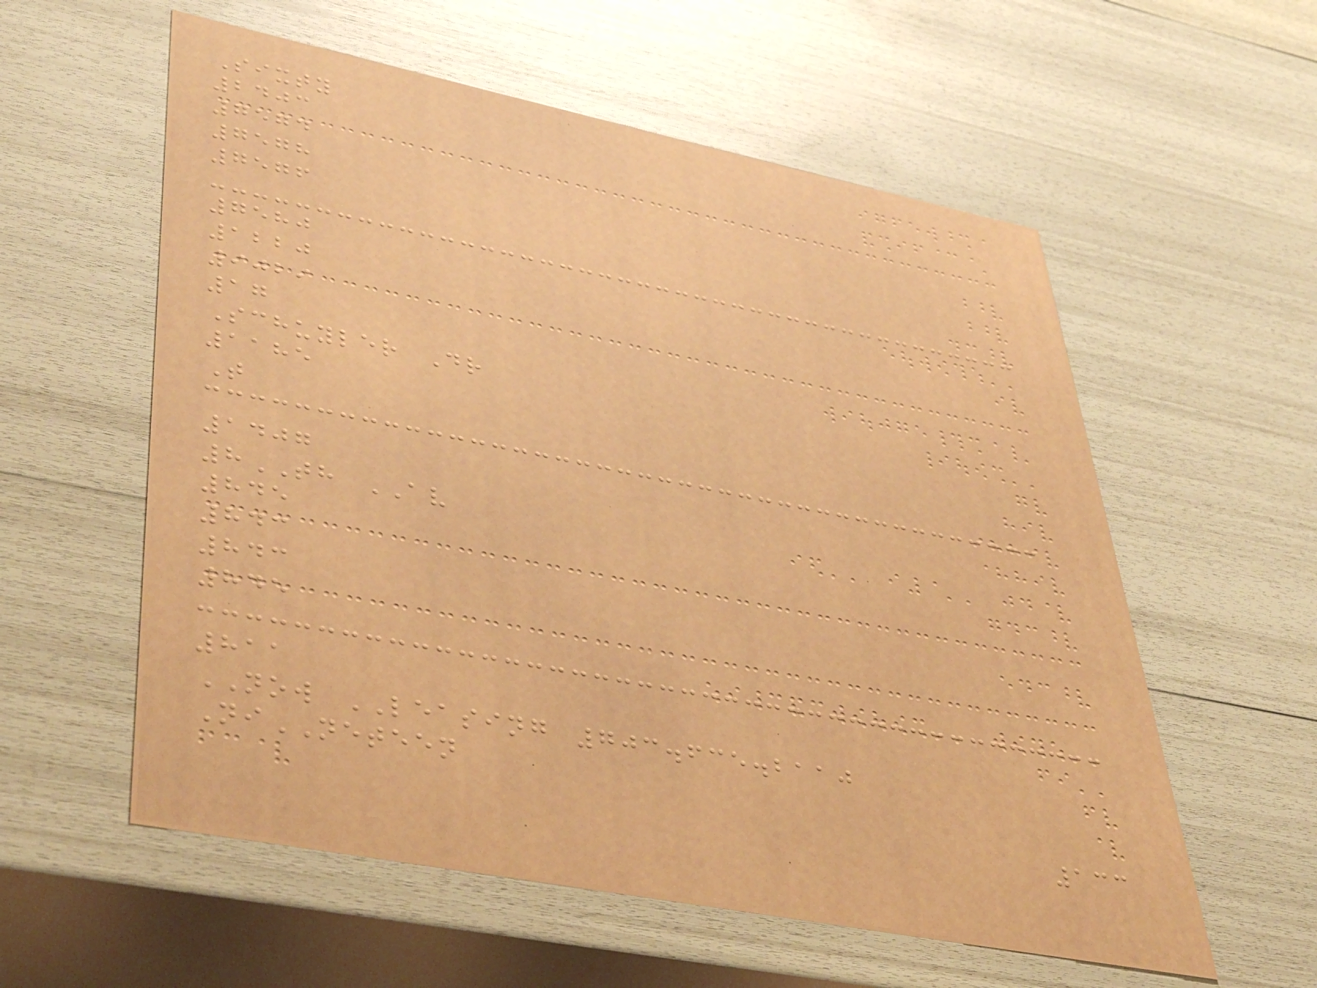Sixty
2403
7574
7578
7576
7580
1220
9029
17
Schuyler Dr
1185
T
1407
8TH AV
845
843
843
845
811
NOW LEASING 703.635.2110
NiNETEEN
133
